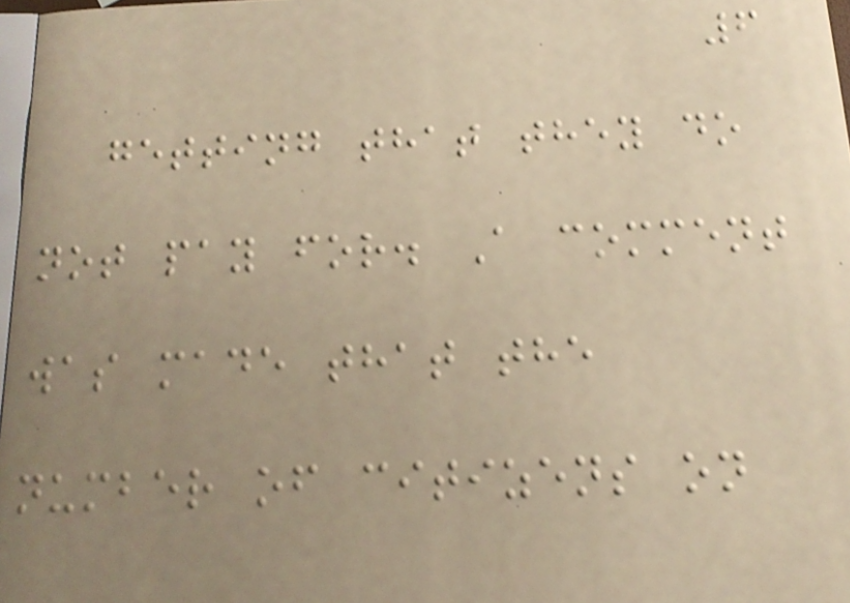6
getting that they do
not pay for. A comment
was made that the
number of citizens on
